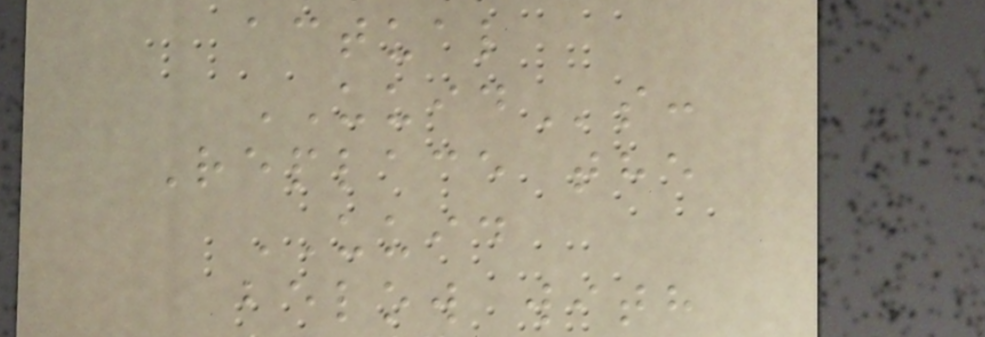actual
UUIDs:
Replace the
UUID
below with
